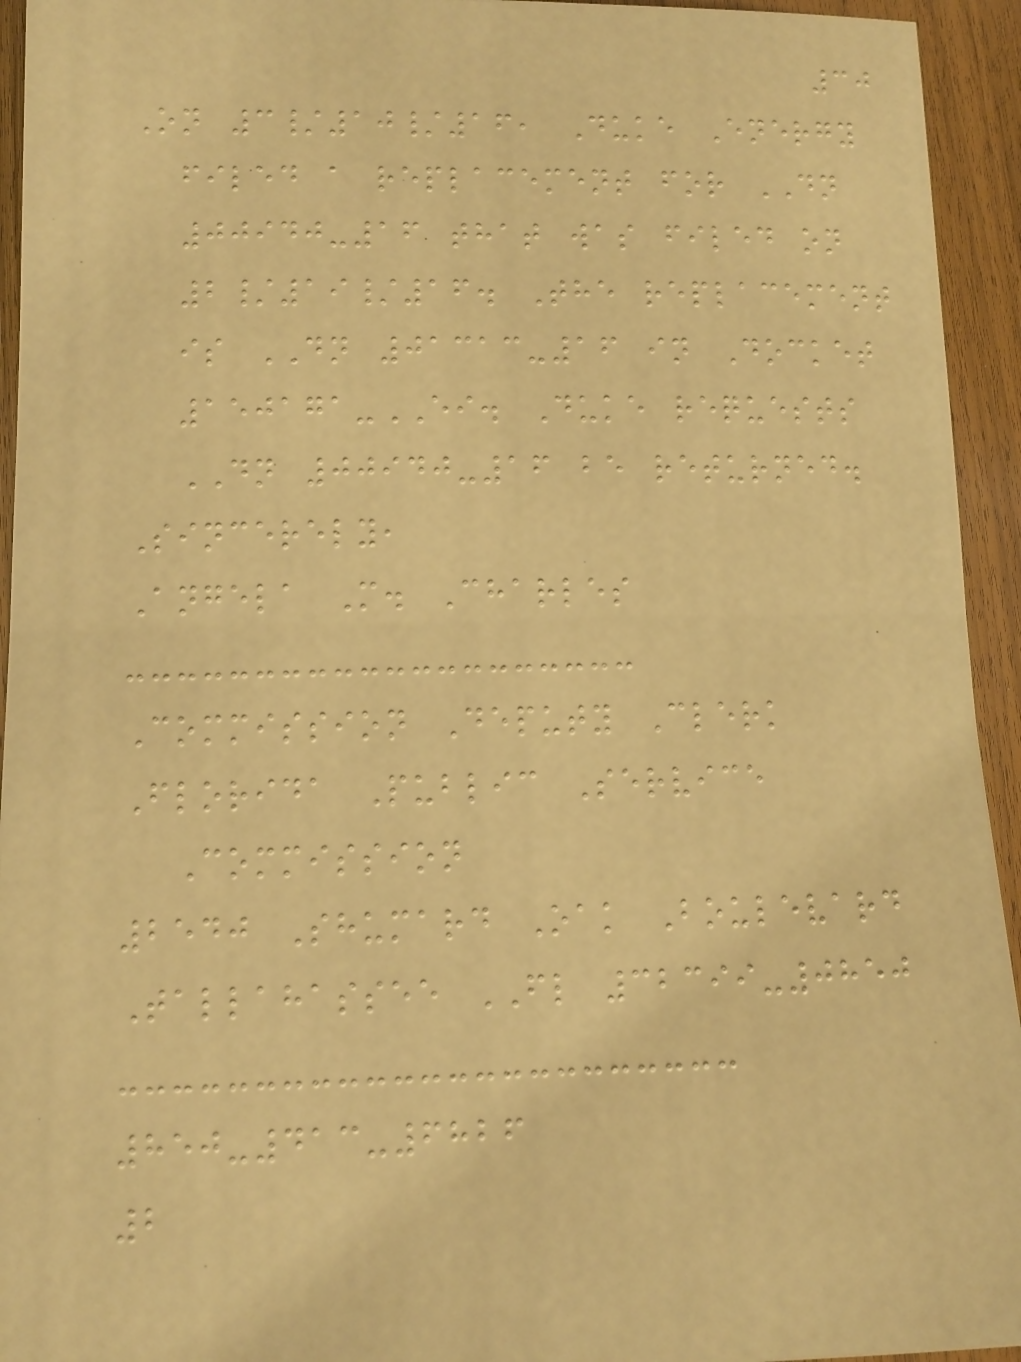30
On 3/10/16, Duke Energy
filed a replacement for DN
00940-16 that was filed on
2/19/16. The replacement
is DN 01313-16 in Docket
150171-EI. Duke requests
DN 00940-16 be returned.
Sincerely,
Angela M. Charles
Commission Deputy Clerk
Florida Public Service
Commission
2540 Shumard Oak Boulevard
Tallahassee FL 32399-0850
850-413-6826
2
